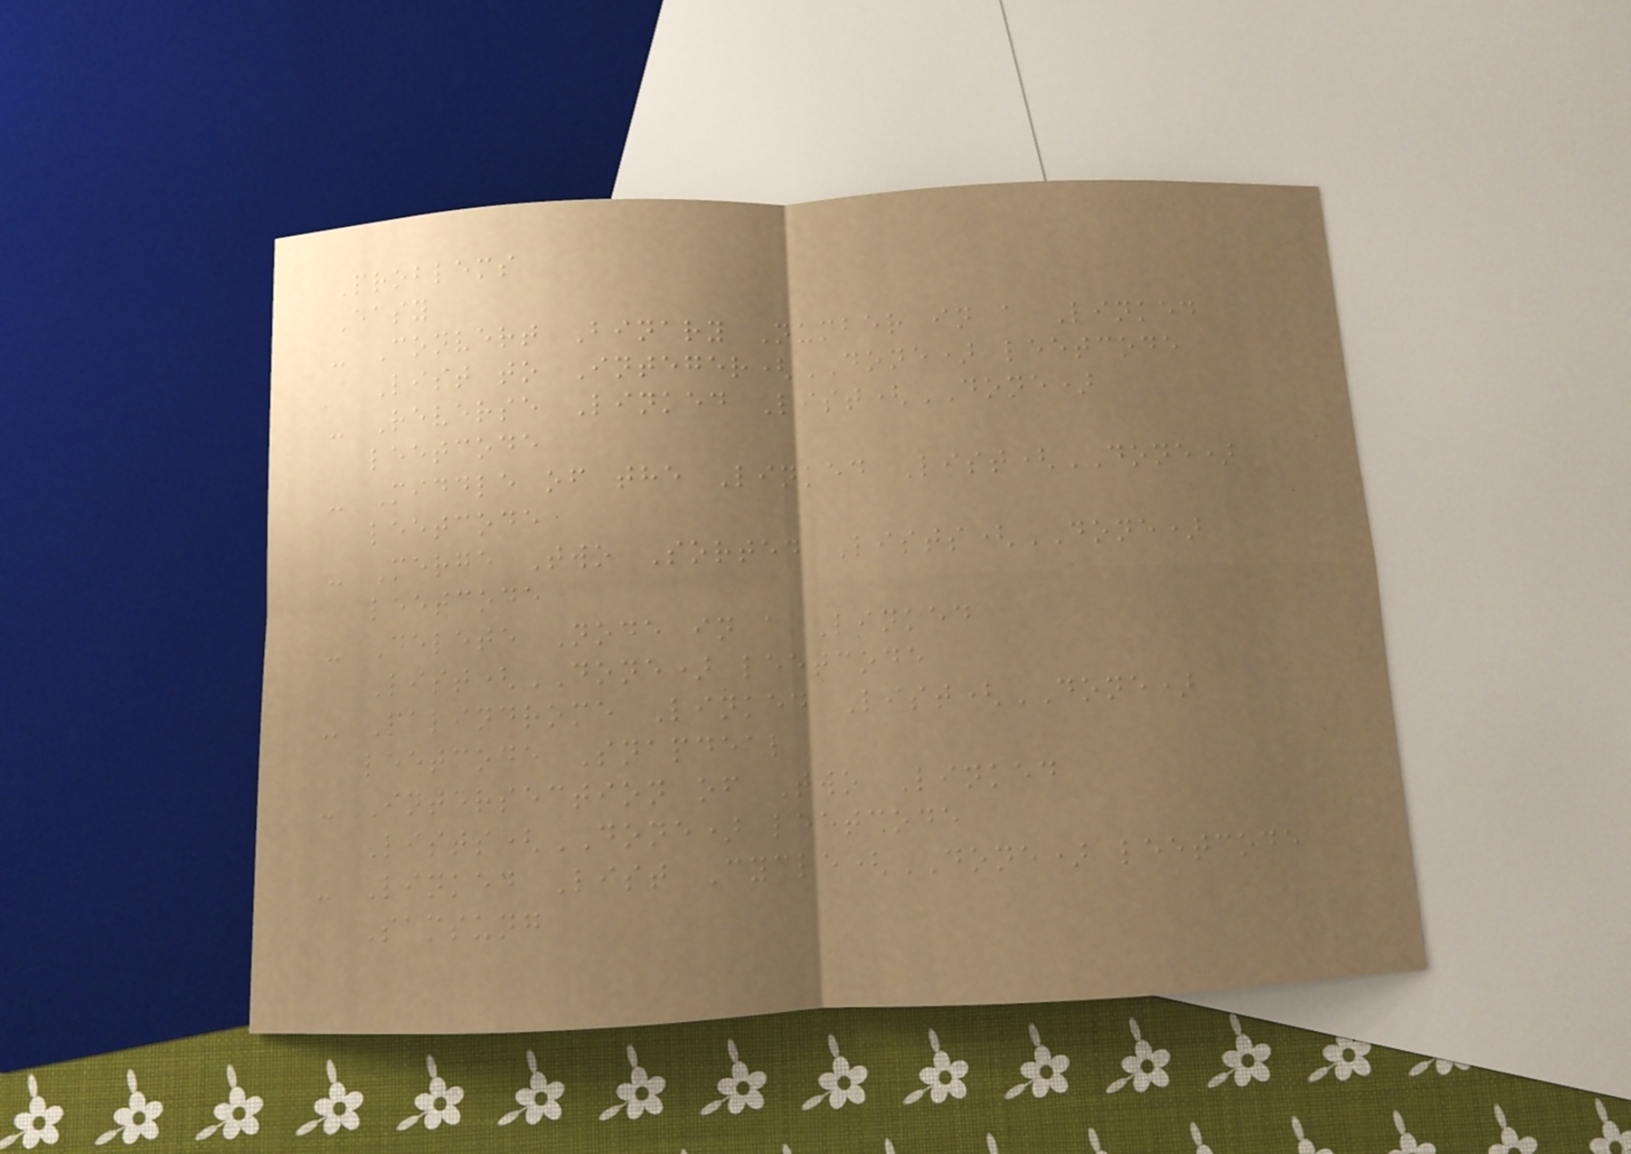Problems
Easy
- Convert Binary Number in a Linked
List to Integer(DONE) leetcode
- Reverse Linked List(DONE)
leetcode
- Middle of the Linked List(DONE)
leetcode
- Merge Two Sorted Lists(DONE)
leetcode
- Delete Node in a Linked
List(DONE) leetcode
- Palindrome Linked List(DONE)
leetcode Snapdeal
- Intersection of Two Linked
Lists(DONE) leetcode
- Linked List Cycle(DONE) leetcode
Samsung
